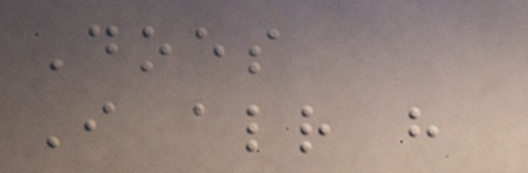Does
I already have
